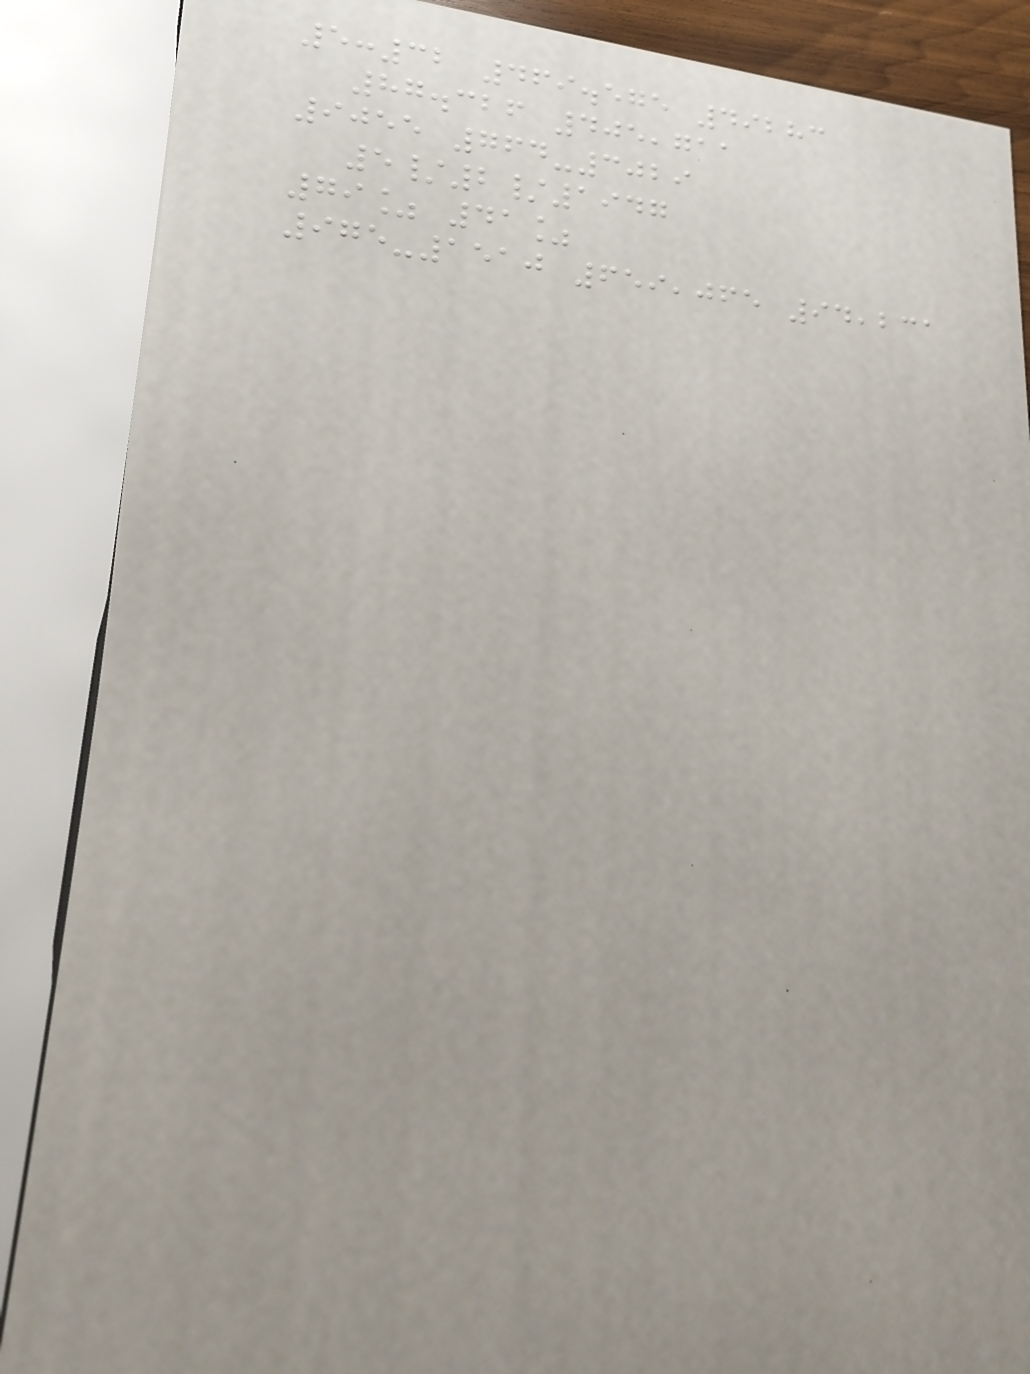5:32 469.575 49283
87.326 405,711
9055 764-3029
5/2/1947
79% 41%
975-1510 659,065 94,231
